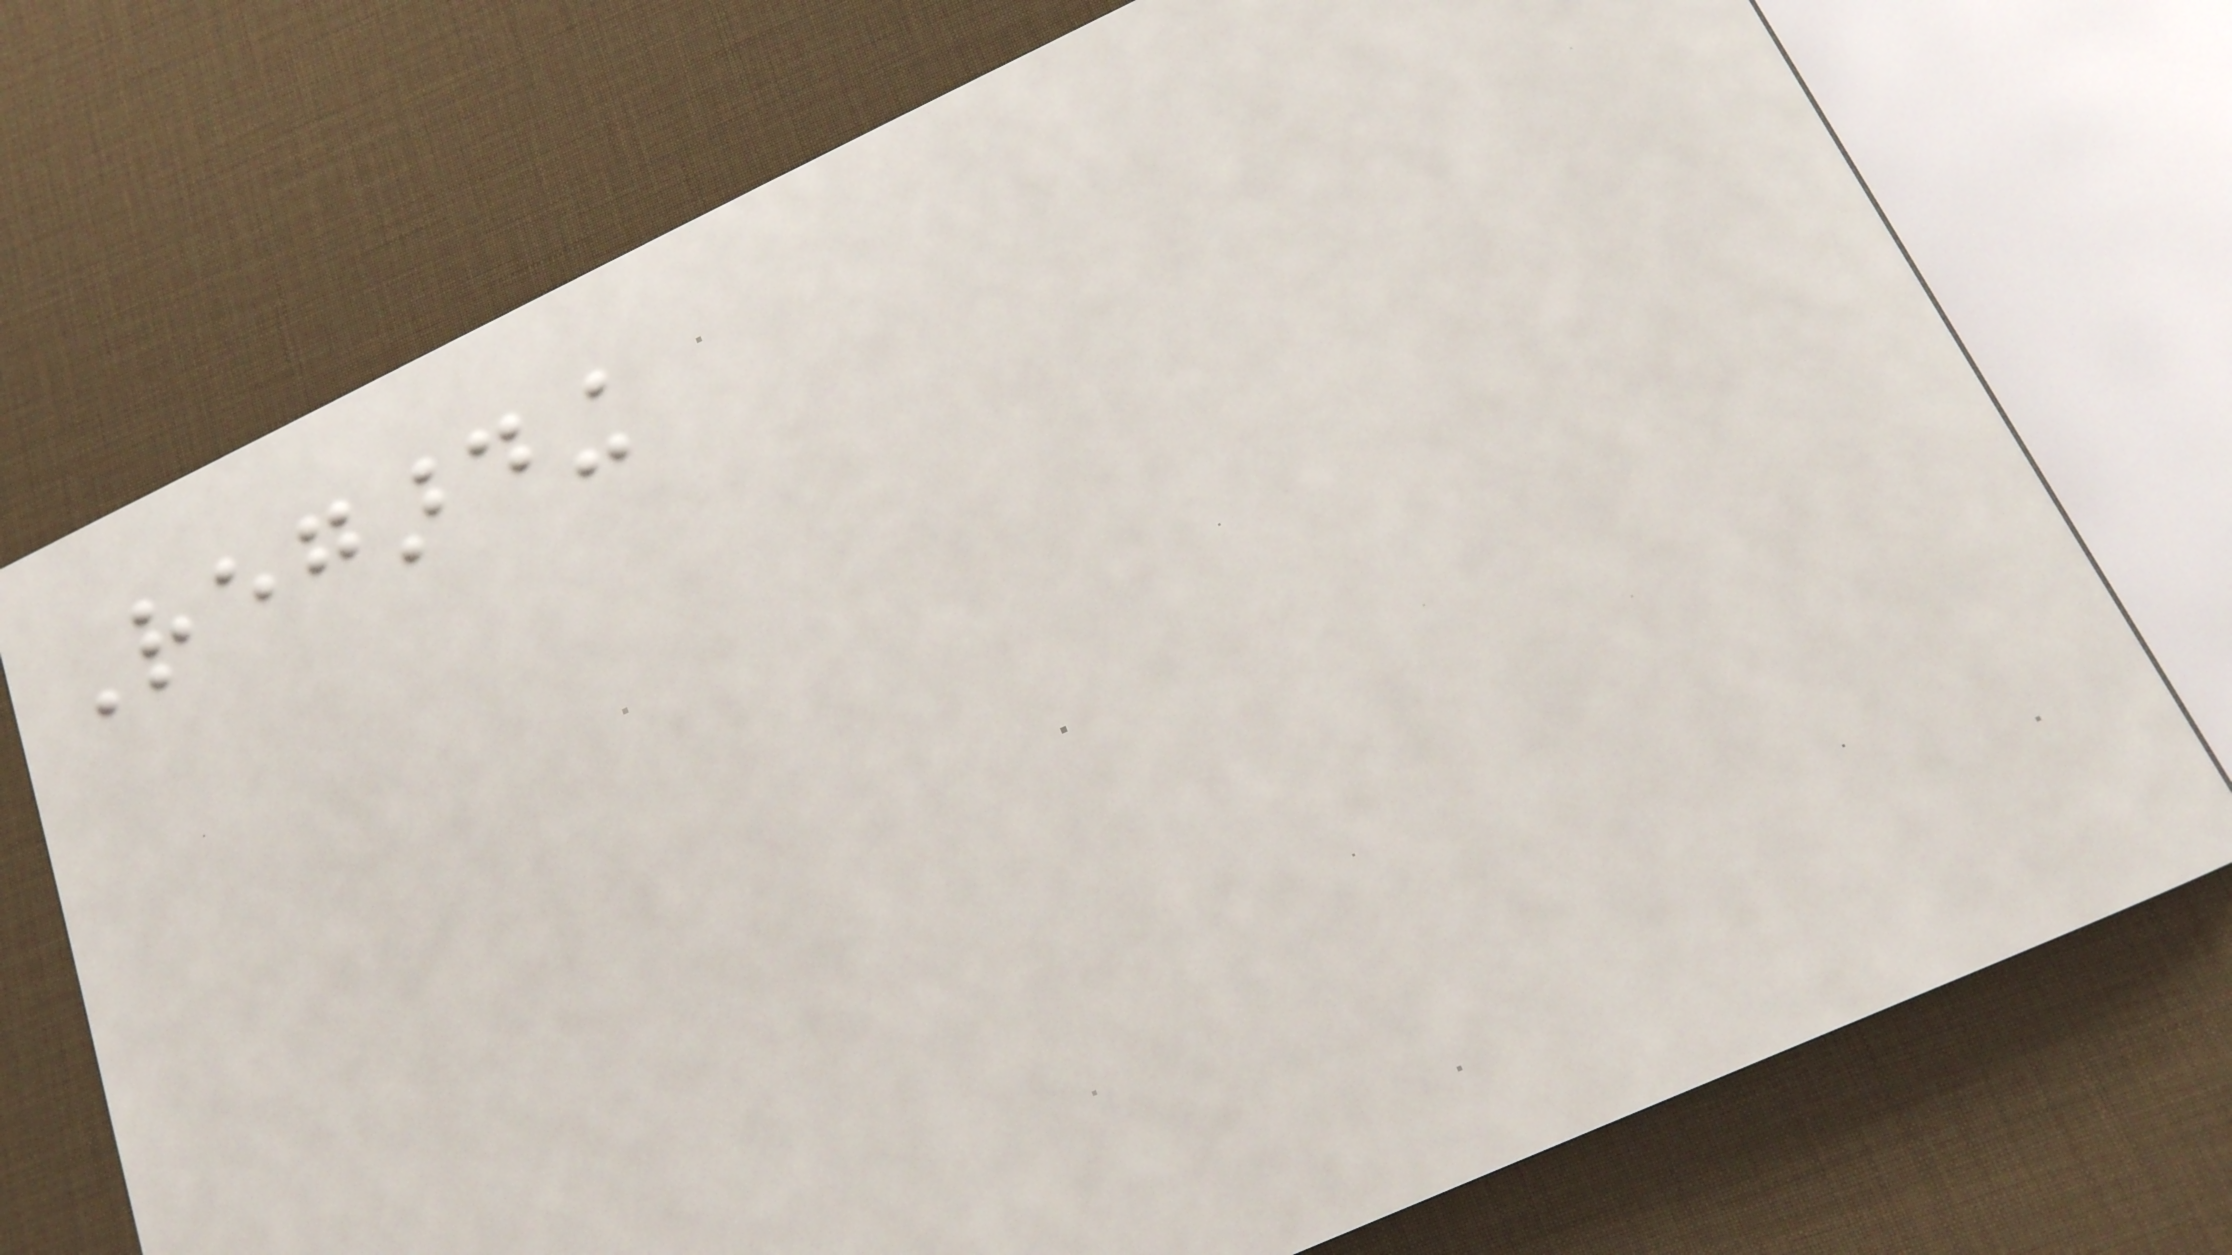Regarding
